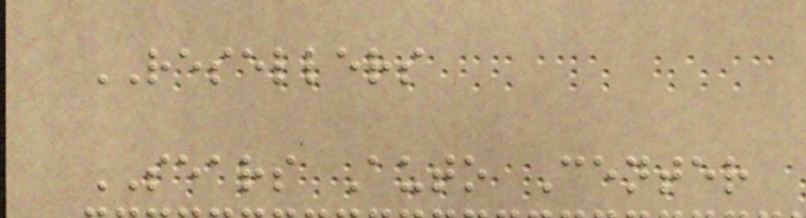RESELLERS
SEARS Auto Center
